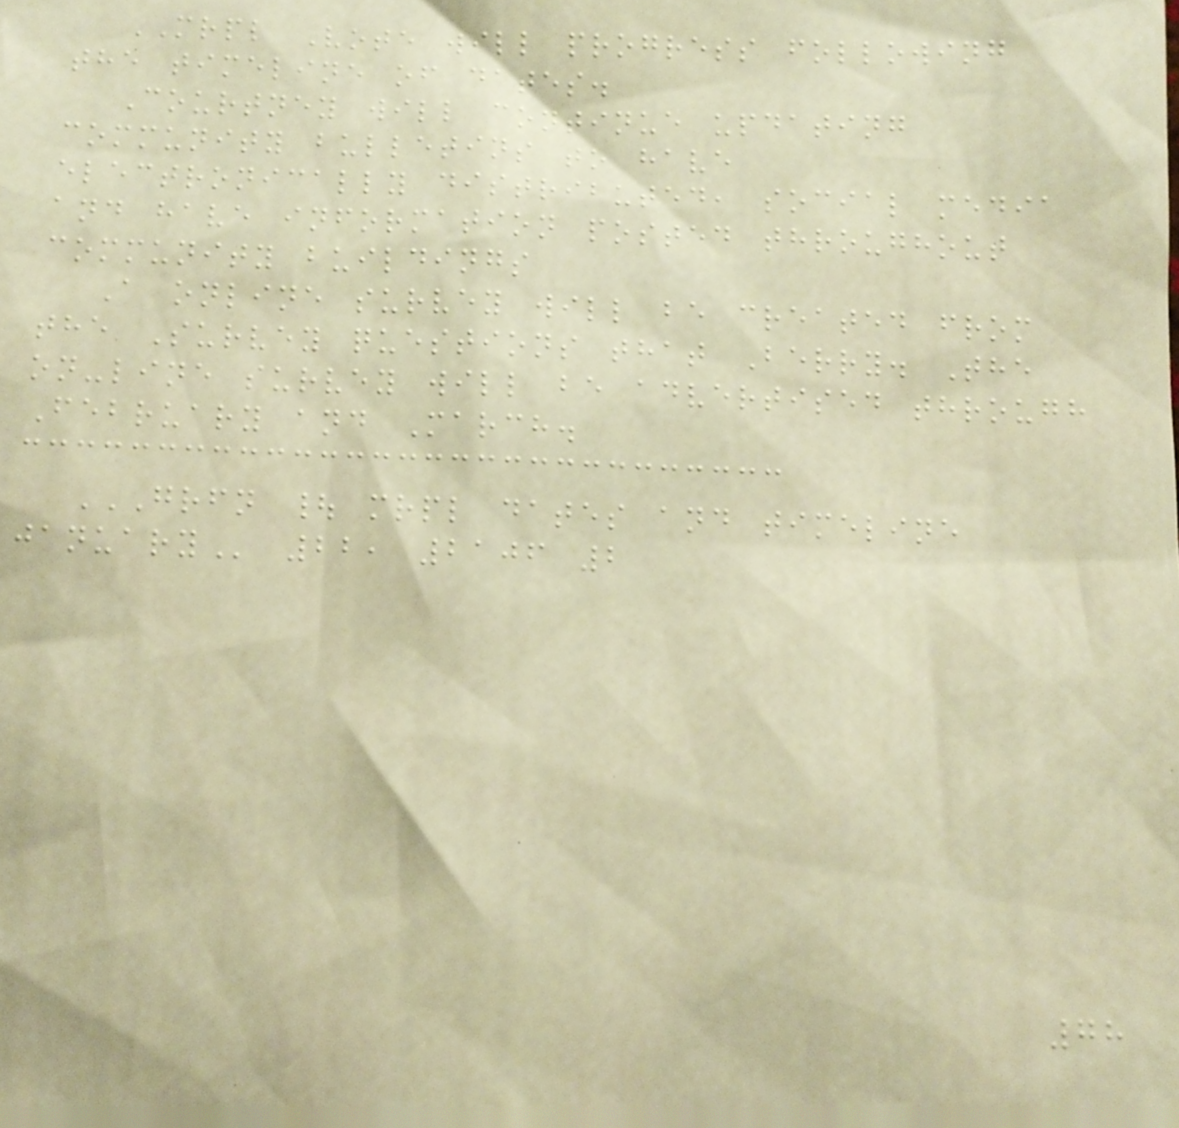MRPL Vote will progress following
the timeline of dates.
Courtney will continue updating
community bulletins to have
electronically distributed, social media
and have information posted throughout
community buildings
A online survey will be created from
the Survey questions that Berry. The
on-line survey will be advertised through
February and March.
GRFN | MRPL DATES AND TIMELINE
JANUARY 22, 2106 2
78
